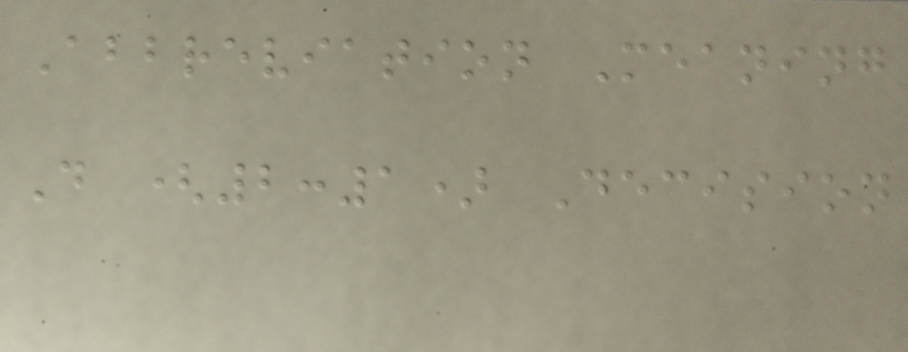Abbreviation Meaning
D (2:1) Decision
